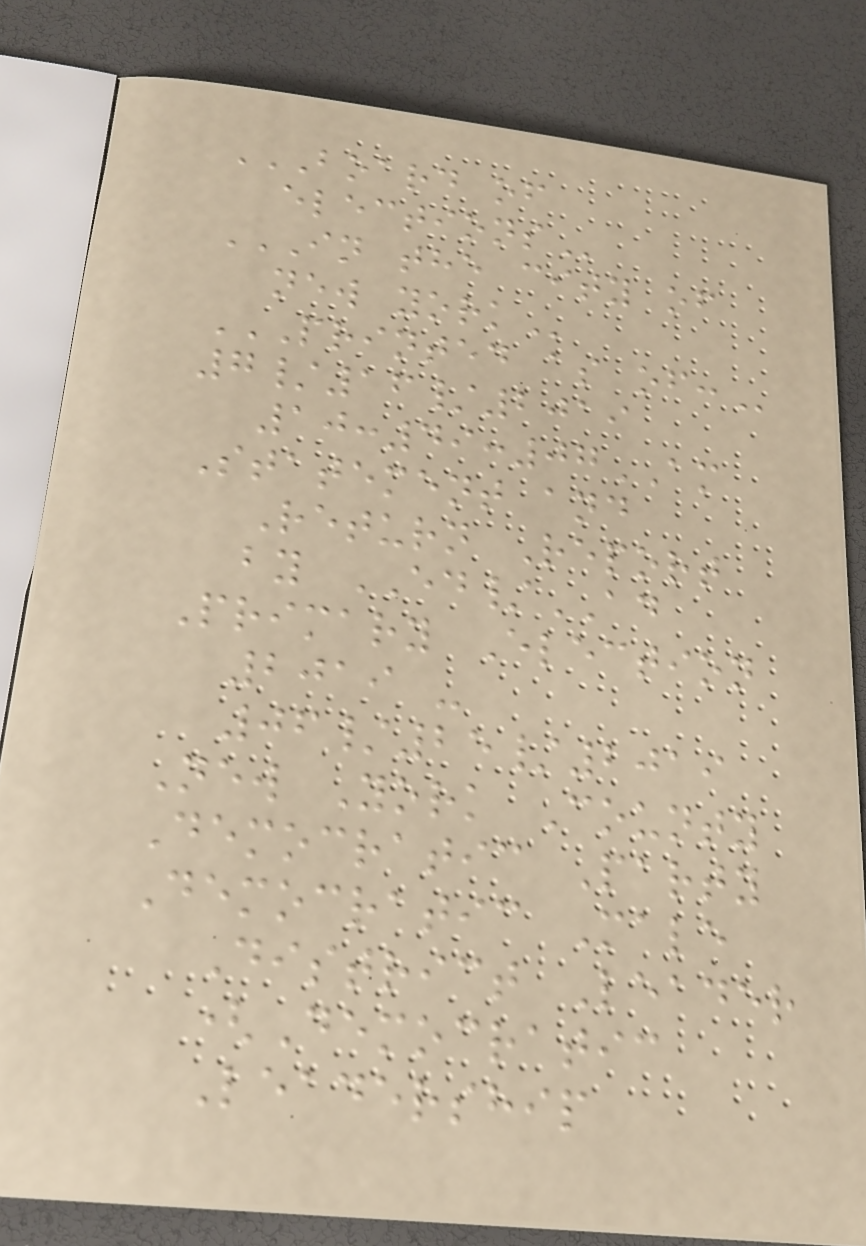BOARD OF
ELECTIONS
IN THE CITY OF
NEW YORK
PRINTED AS OF:
7/16/2019
10:49:07AM
Statement and
Return Report
by ED/AD
Primary Election
2019 -
06/25/2019
New York County
Democratic Party
Democratic Male
District Leader
(Democratic
Leadership
